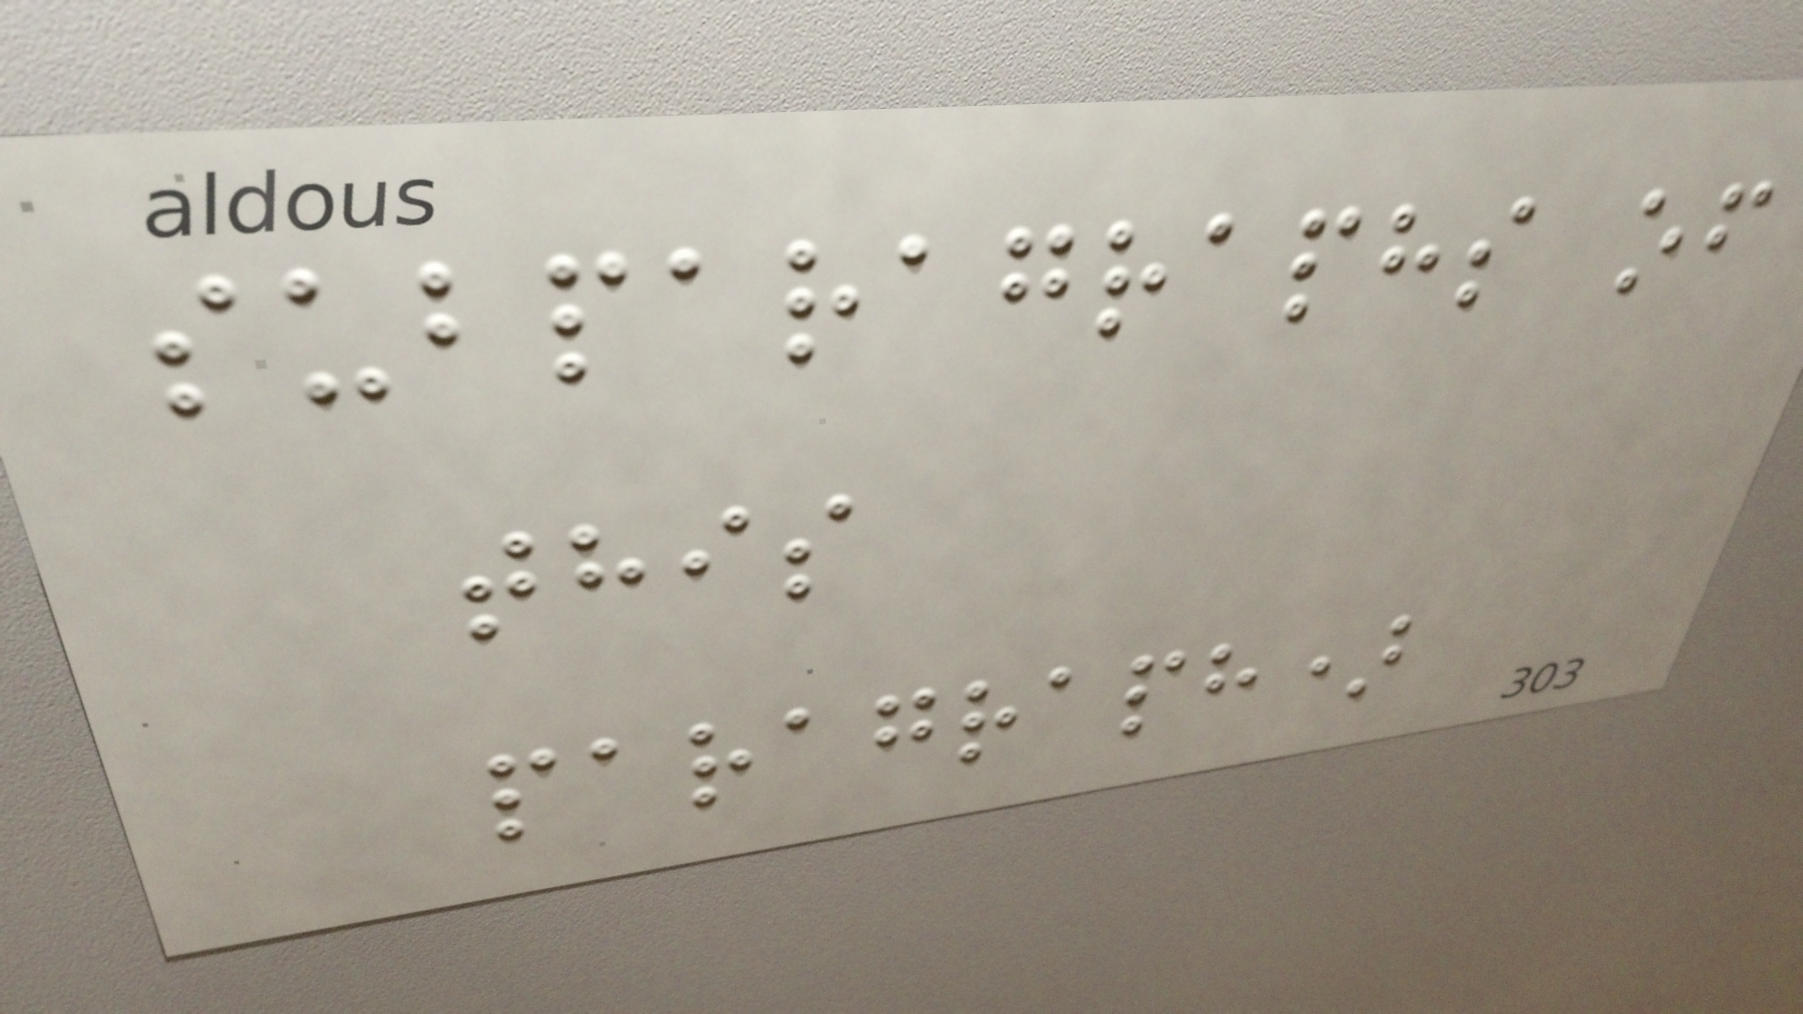subparagraphs of
this
paragraph)
